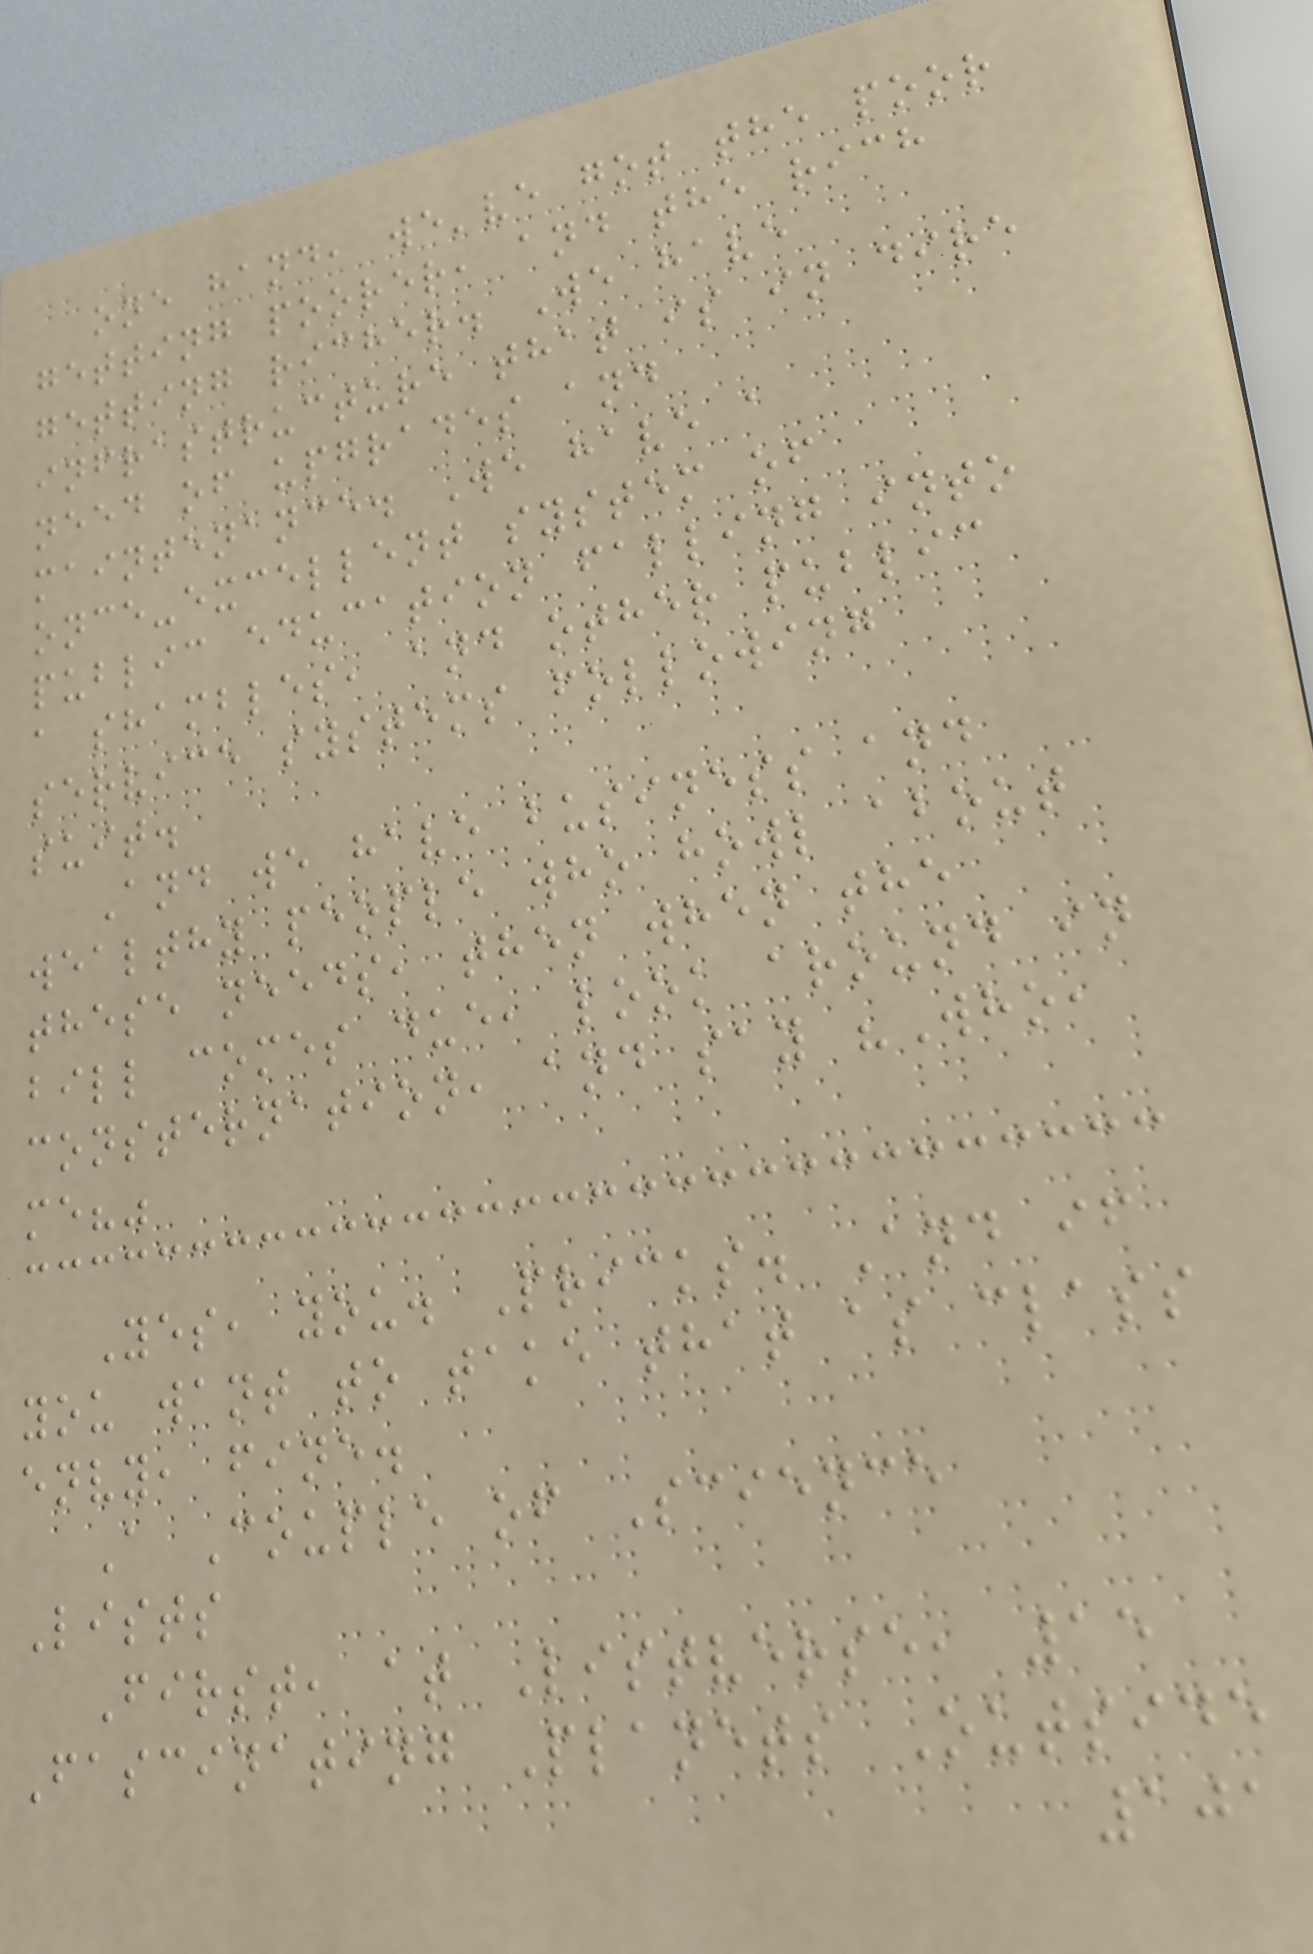one hand, we've got the poor
getting poorer, and the rich
getting richer. We have
infrastructure that is in dire
need of upgrades and
maintenance. We have a
once-excellent system of
public education falling into
a shambles, and other public
service systems following
suit.
And we have business and
wealthy people who howl about
these needs, then when the
bill comes due, look around in
consternation, and say "Who,
me?"
Yes, you. Pricks. And if
you want to take that as class
envy, fine.
A Couple of Science
Lists
First, at Listverse, 15
Fascinating Planets Outside
101
